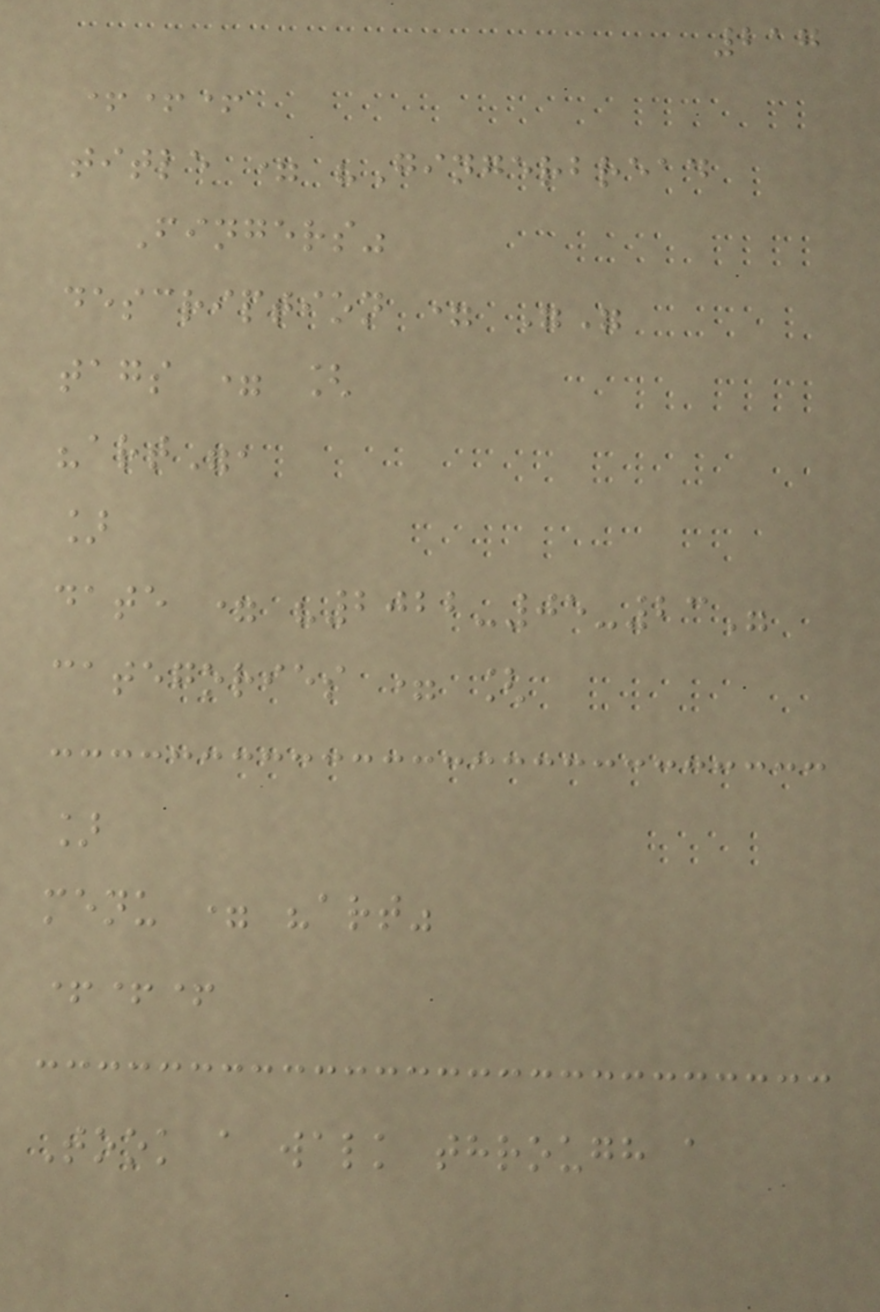217
+++
title = "Gingerbread
Fingers"
description = ""
tags = [
"art",
]
date = "2022-05-23"
categories = [
]
menu = "art"
+++
Took a walk through a
